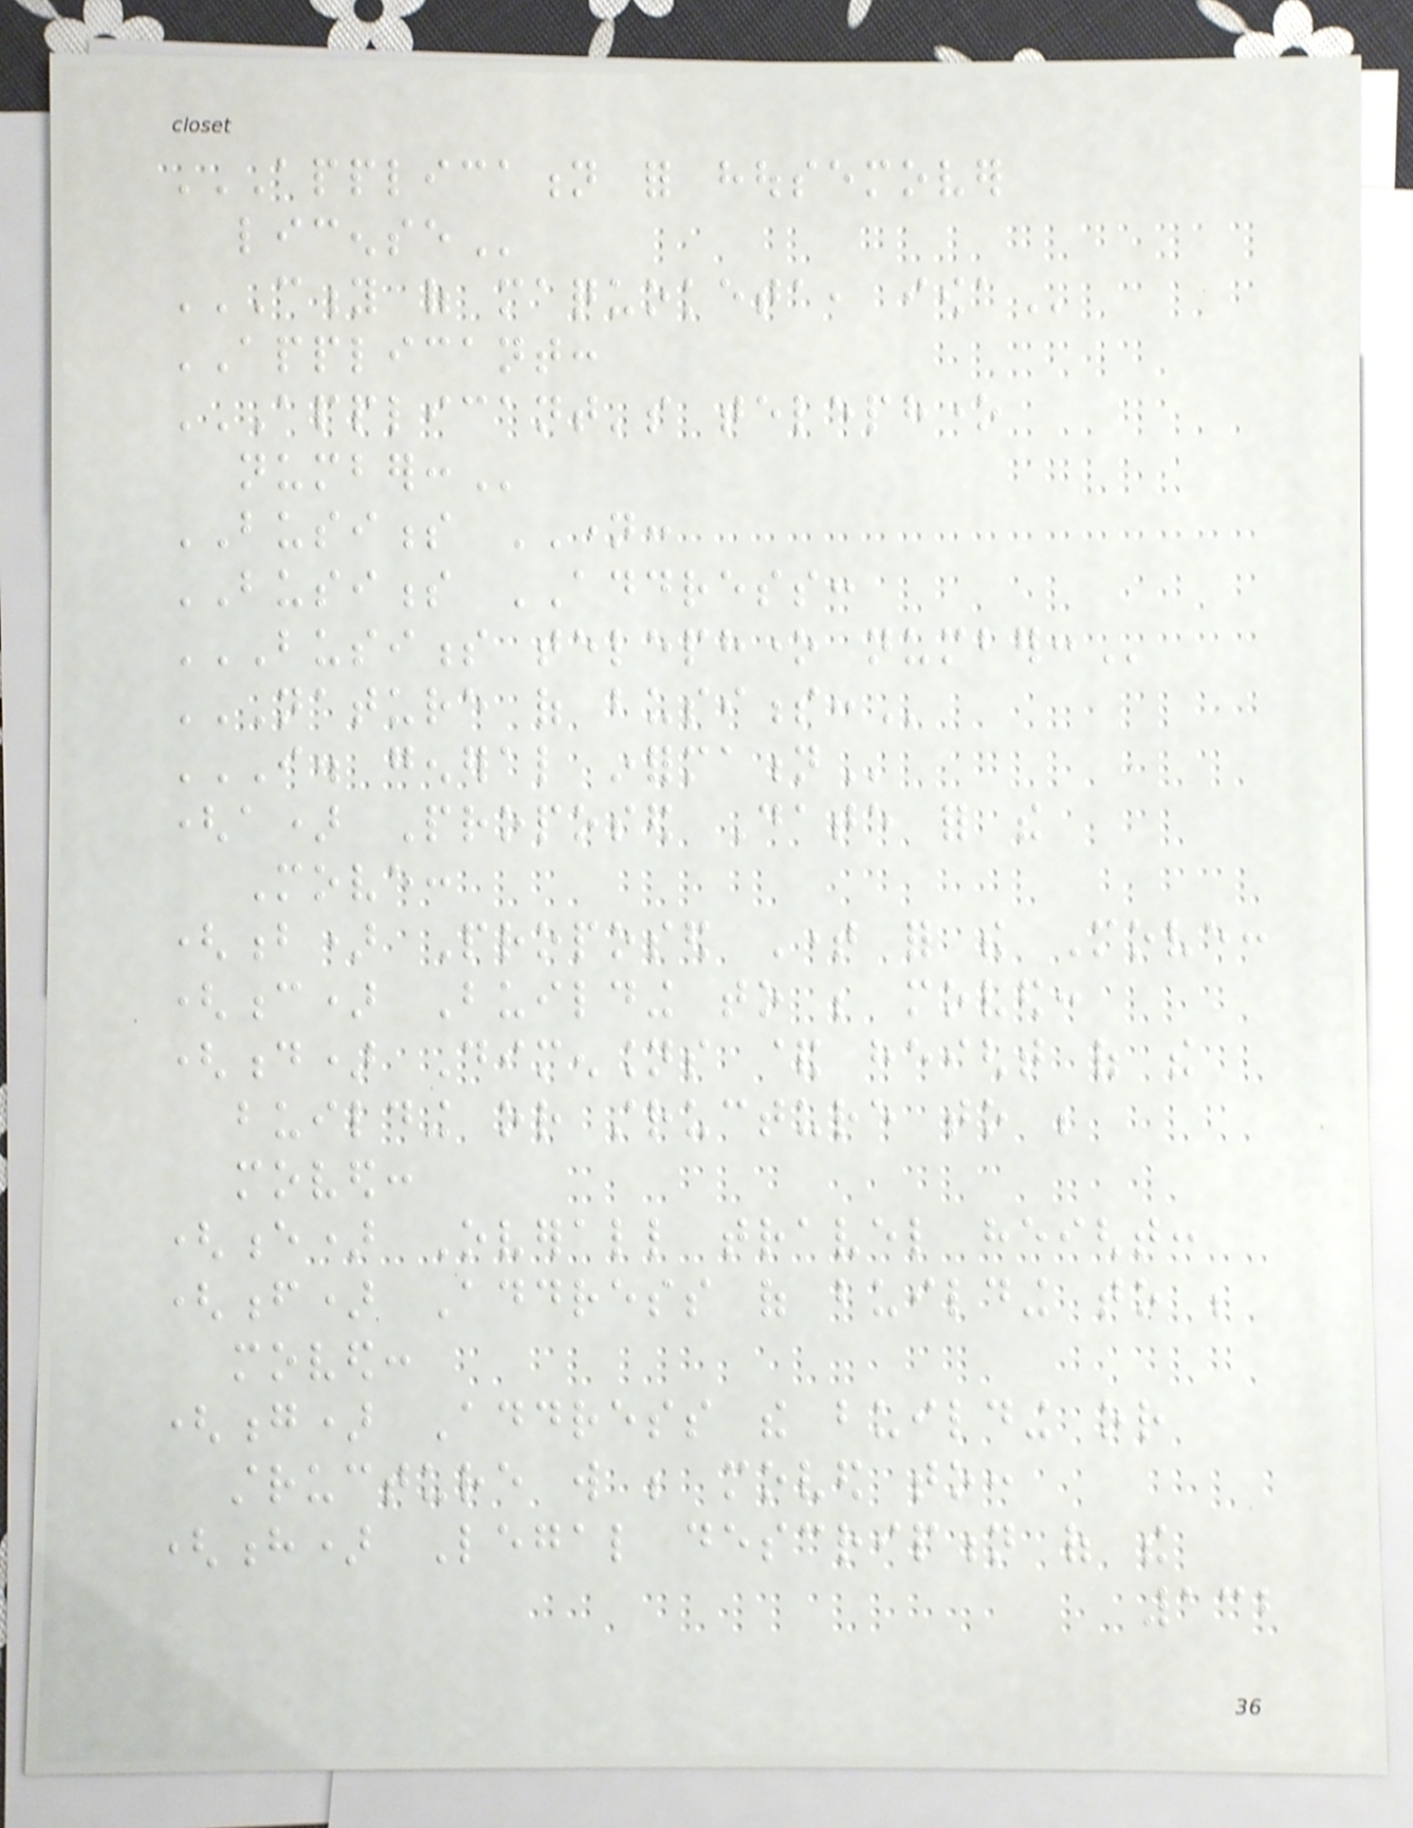APPLICATION FOR HOUSEMOVER
LICENSE
CITY OF MAQUOKETA, IOWA
APPLICANT:
APPLICANT'S TELEPHONE
NUMBER:
BUSINESS NAME:
BUSINESS ADDRESS:
BUSINESS TELEPHONE NUMBER:
NATURE OF BUSINESS:
I. GENERAL INFORMATION
(a) Proposed Date for the
Move:
(b) Proposed Time for the Move:
(c) Building to be moved:
(d) Dimensions & height of the
building or structure to be
moved:
(e) Overall travel height:
(f) Address of building to be
moved:
(g) Address the building or
structure will be moved to:
(h) Legal description of the
132
